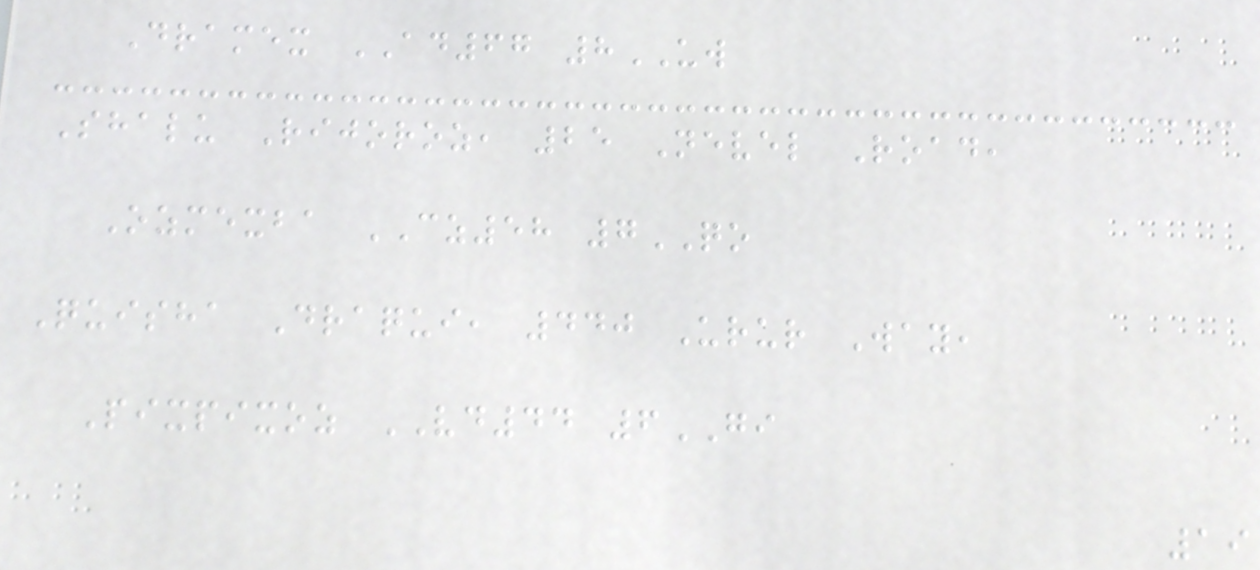Dramex AD67 8UW
Shalu Rijoroz, 25 Nevel Road,
Ozmexba CZ58 7QO
Quisha Draqui, 440 Urur Way,
Pixpixoz VD44 6GI
19
